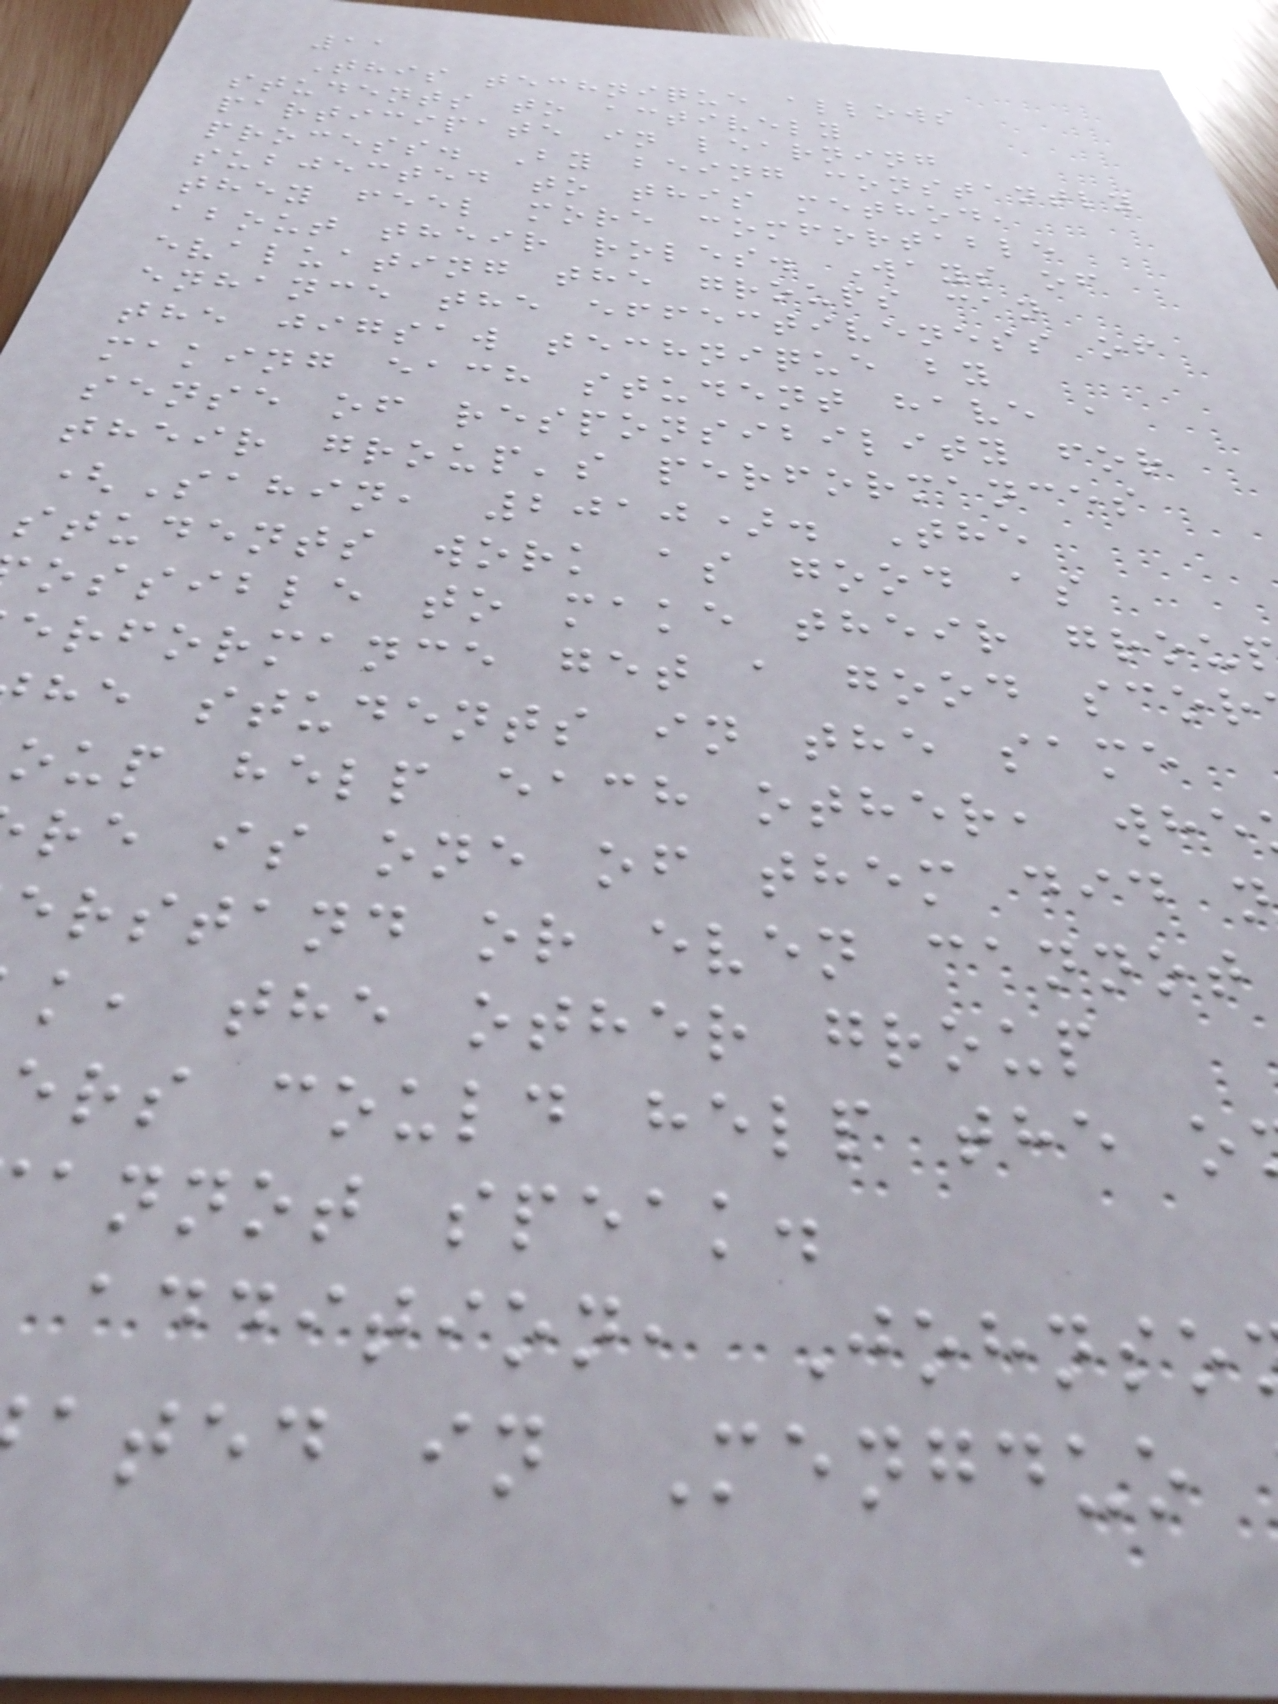11
This technique allows
students to actively
participate in learning
process. By being constantly
subjected to this method,
they feel more comfortable
about their roles. Ways of
evaluating the groups can
enhance the effectiveness of
the jigsaw technique by
making each student have a
sense of responsibility for
their group's performances
(Sahin, 2010). The
students work as good as
ossible to make their grou
erformance get a good scor
he students in the same
oup help each other, whe
re is one of them did n
erstand or even cannot
k, the other group
ers could help the o
annot speak.
addition, Johnso
ated in Mengduo
